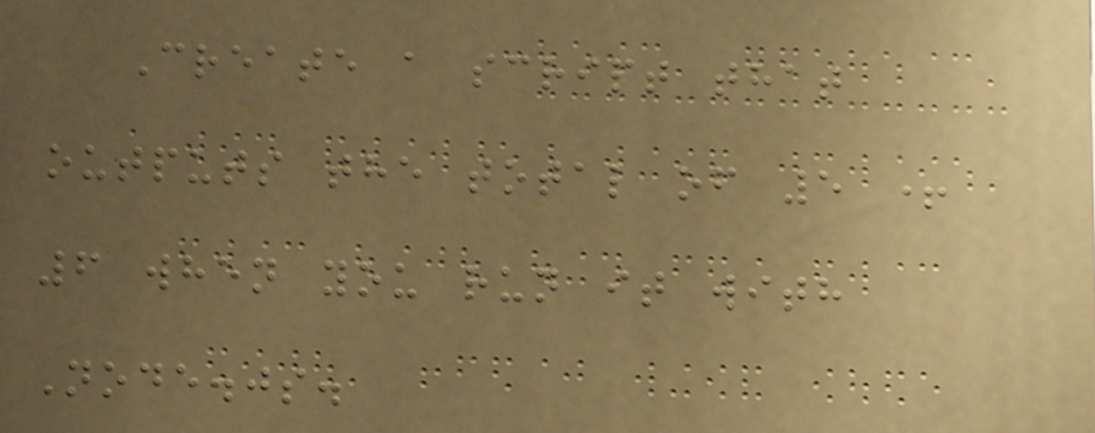Create a script that
outputs the total of 5 +
6 when you run it with
Node.js.
